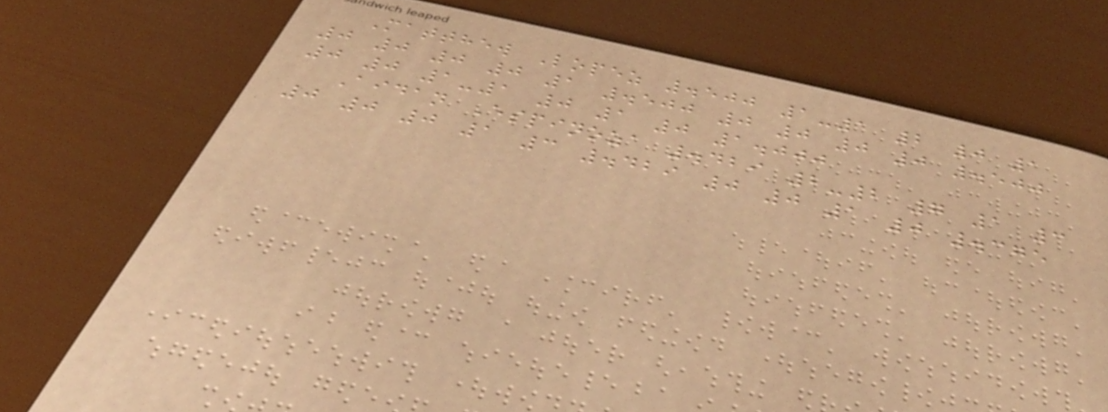Matthew Lopez .500 1-1 2 0 1
0 0 0 0 1 .500 0 0 0 0 .500
0 0 1-1 0 1 0 1.000
Aidan Espinoza .429 2-2 7 1 3
0 0 0 1 3 .429 0 0 1 0 .375
